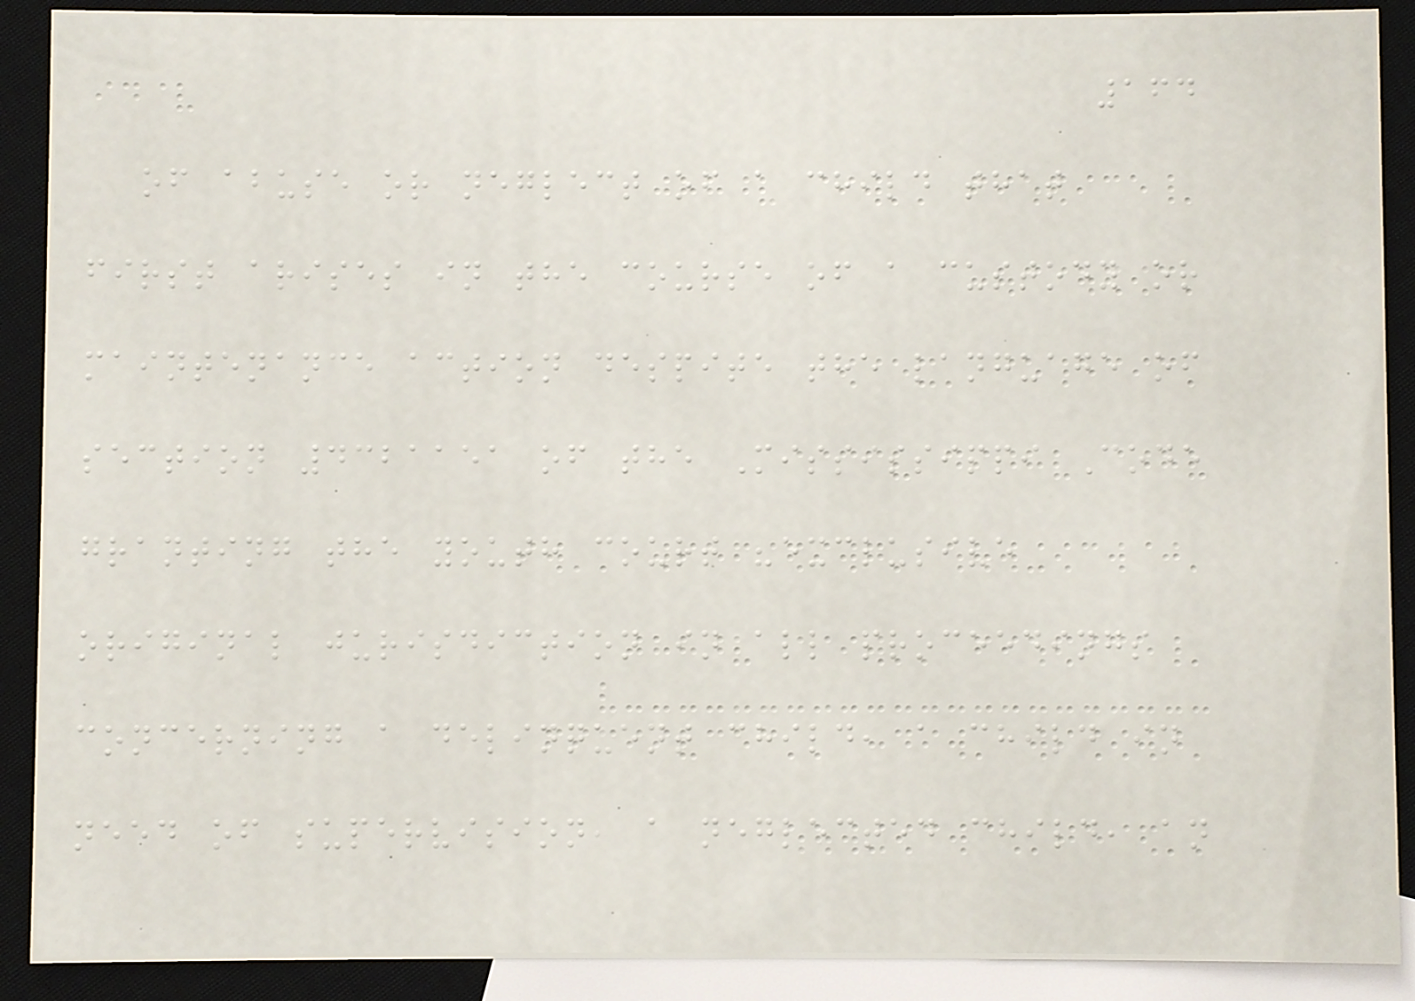164
of abuse or neglect of a child that
first arises in the course of a custody or
maintenance action despite the language of
section 4321151 of the Mississippi Code
granting the youth court "exclusive
original jurisdiction in all proceedings
concerning a delinquent child, a child in
need of supervision, a neglected child, an
